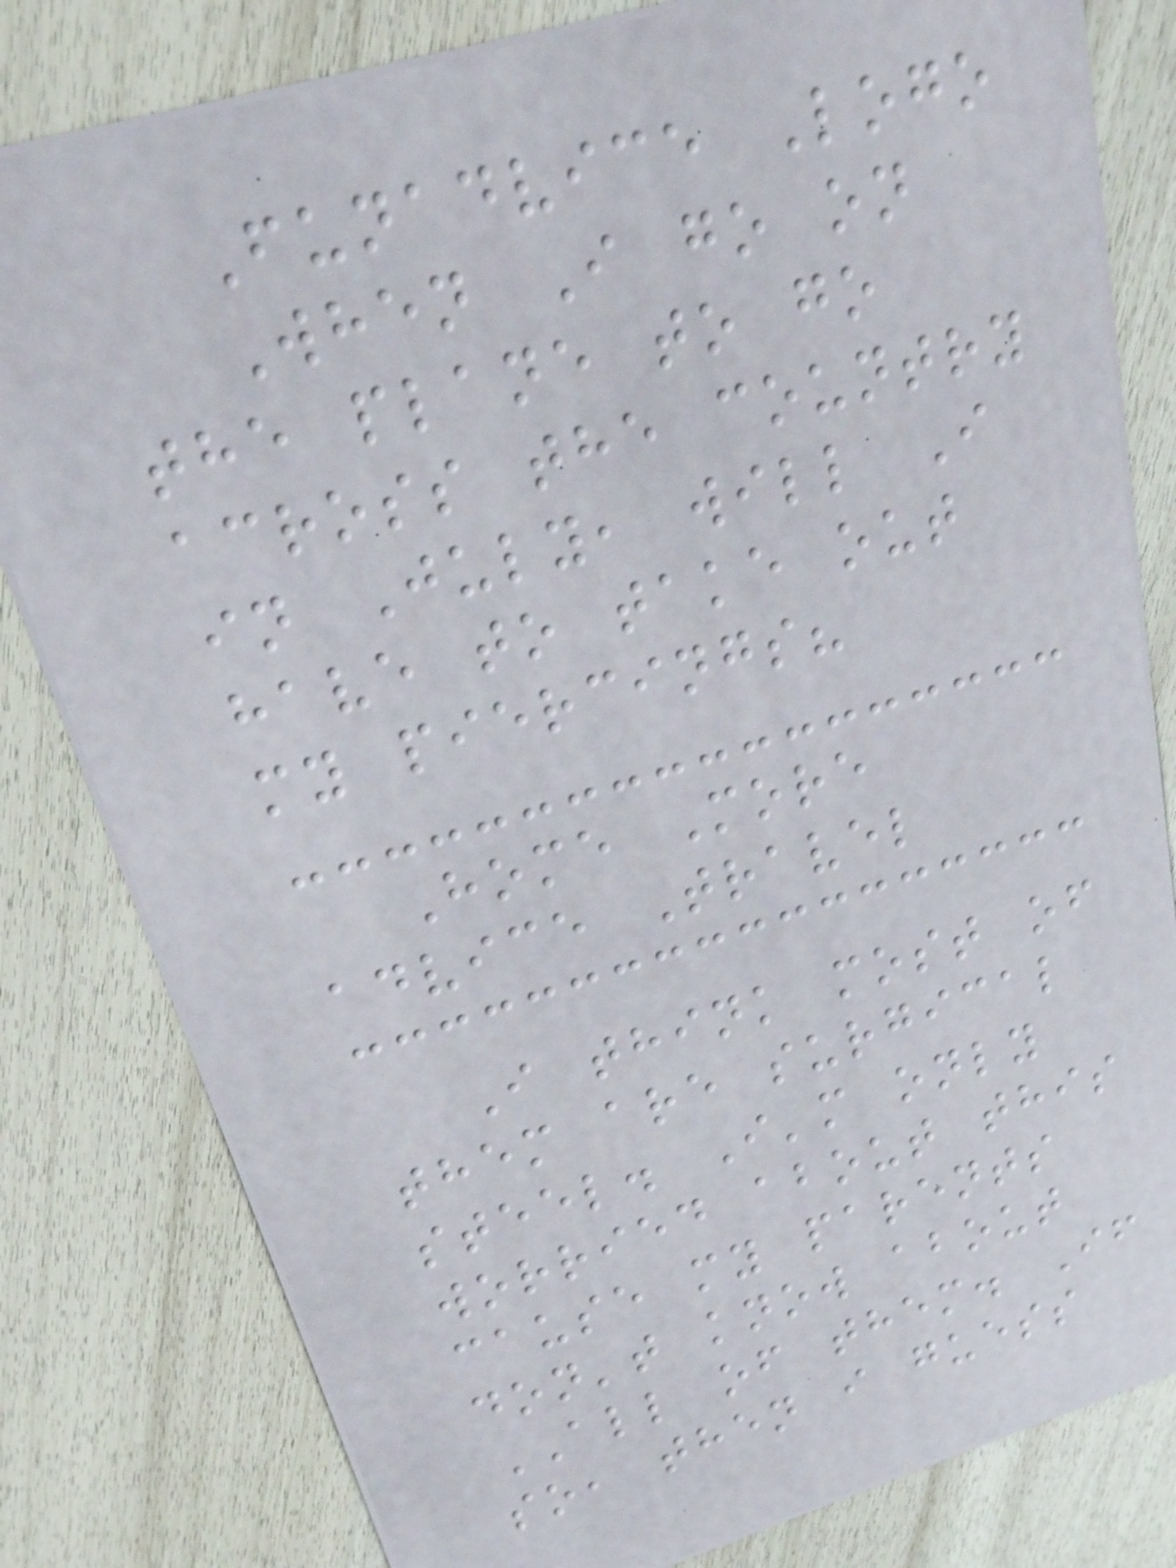Funadvice Logo
When I go on
the plane to go
across the country
in July, will I
have to take out
my piercings?
Home More
advice Travel
I think most of
them are surgical
steel. I'm only
worried about this
cause my parents
don't know about
ALL of them. If
so, then i guess
